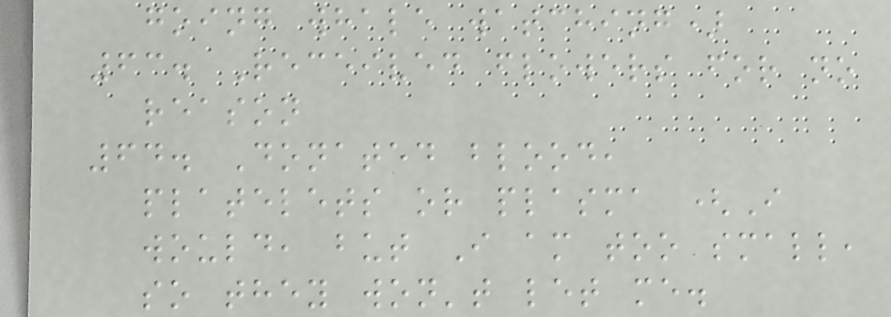going whale watching)
63. Received flowers for no
reason
64. Donated blood,
platelets or plasma (I
would, but I am too small,
so they won't let me.
